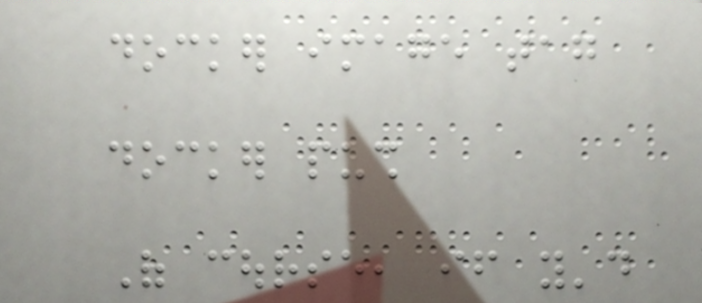docker image tag
docker push
Of course, if you'd
